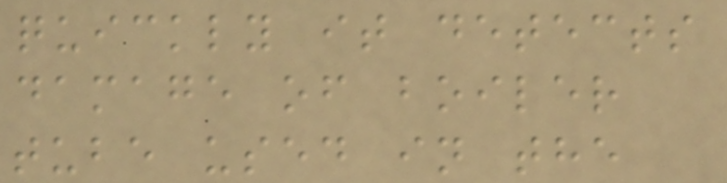quickly it detects
damage of boiler
tube used in the
